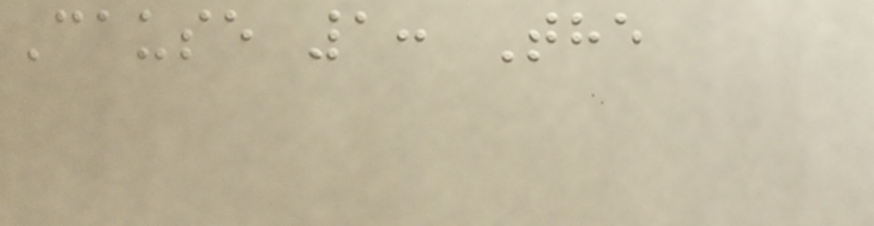Cause 1: The
